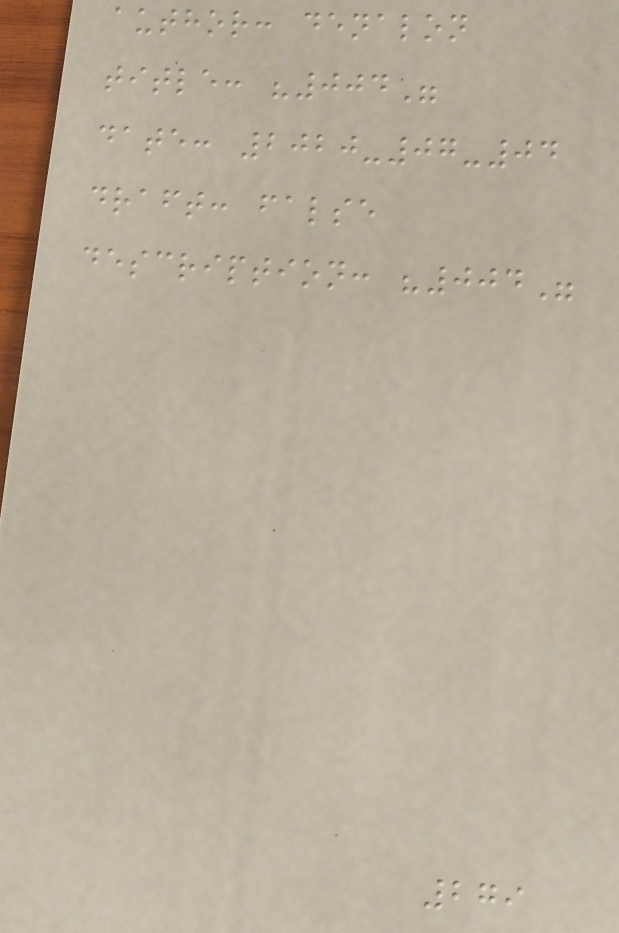author: denalon
title: "004"
date: 2020-07-04
draft: false
description: "004"
279
